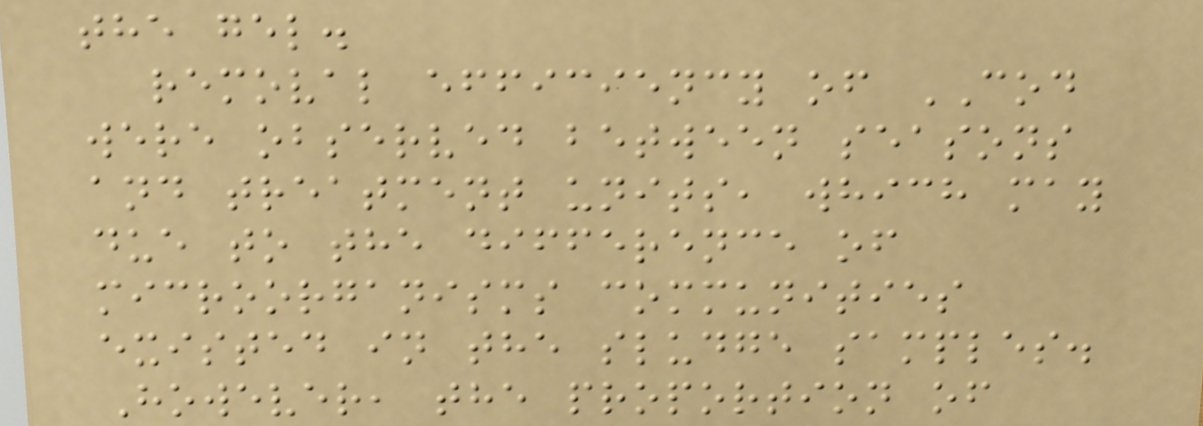the gel.
removal efficiency of COD
were observed between seasons
and treatment units, which may
due to the difference of
microorganisms communities
existed in the sludge samples.
However, the proportion of
